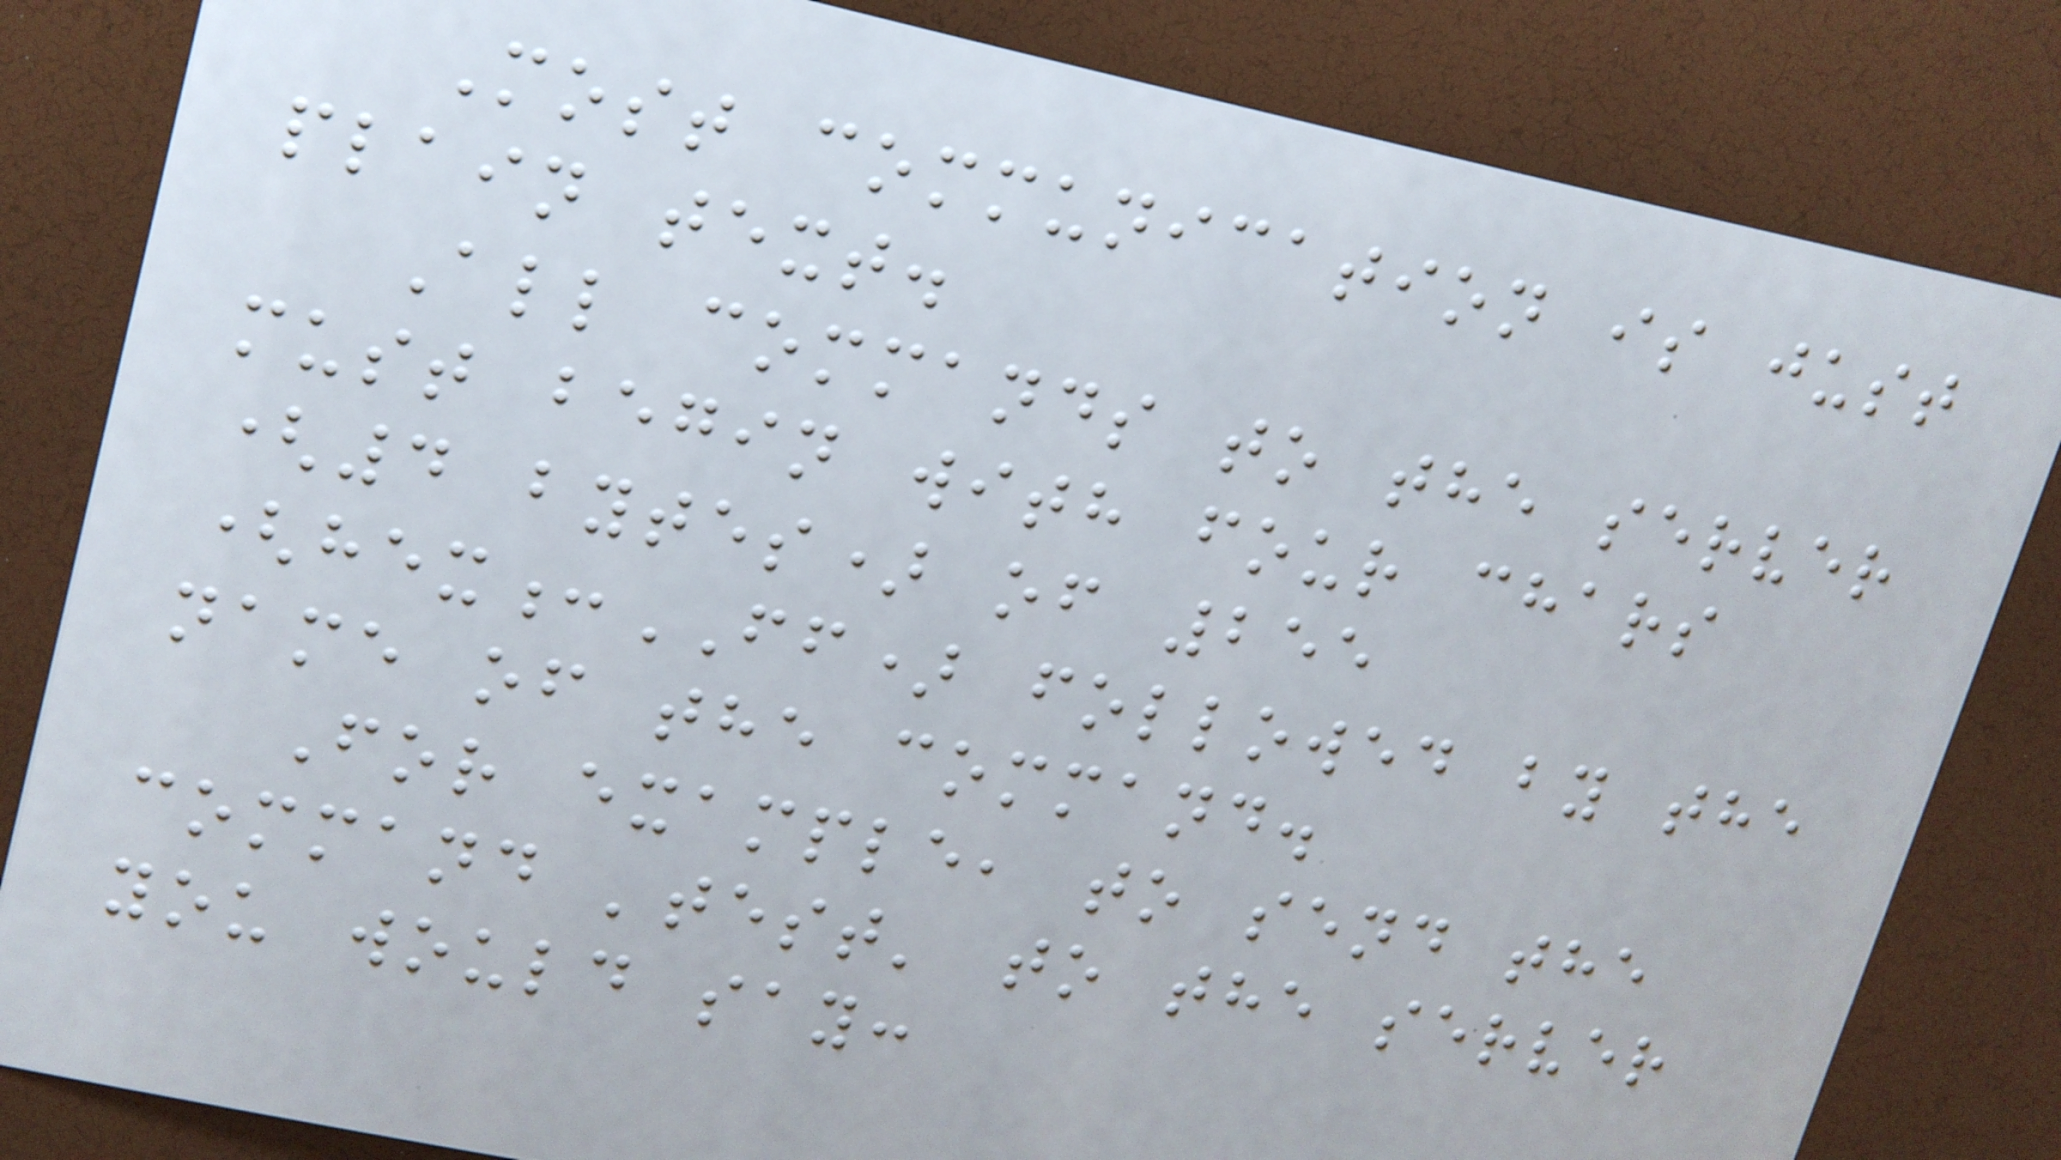Most communication is just
plain text.
All commands to the server
must begin with four chars
(4 bytes) of 255
(hex:FF) followed by the
name of the command.
For example, to send the
command 'test' to the server
you would say:
